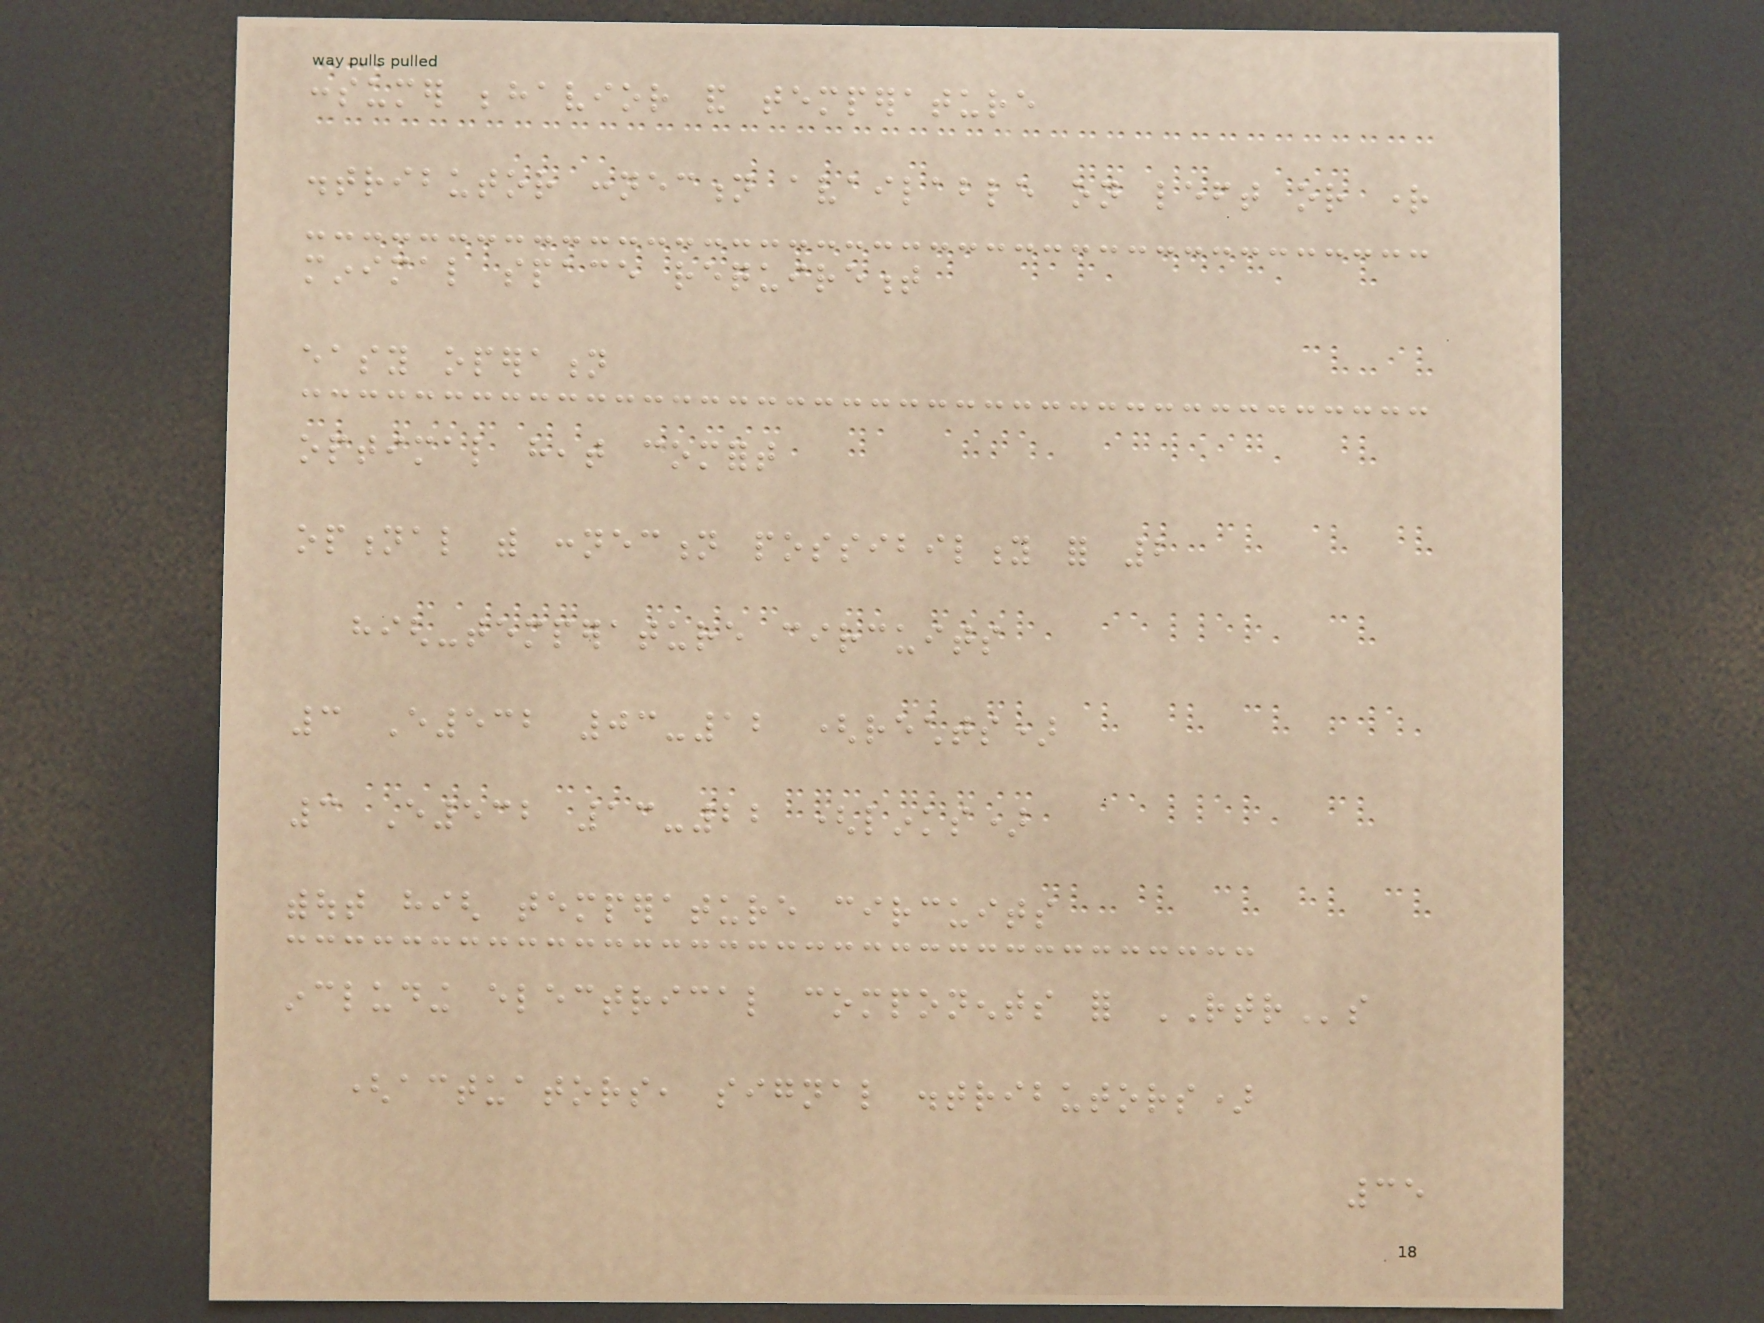consumer behavior and temperature
distributor connection available on left or right
minimal space requirement
easy operation
optimal heat comfort
optional with connection possibility for 2
high-temperature circuits
3 E532 03-12 (rechts)
3 E532 13-22 (links)
without high temperature circuits
including electrical components for RTRs
(actuators, signal distributors)
35
